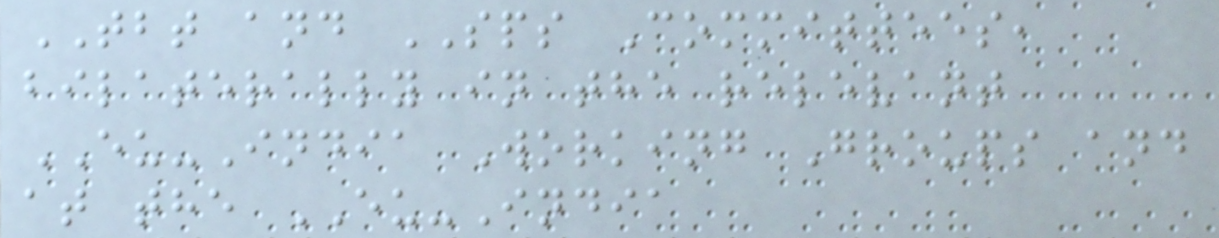TBT and SPS Committees,
bilaterally in the relevant
EU-India Working Groups and
at the EU-India
